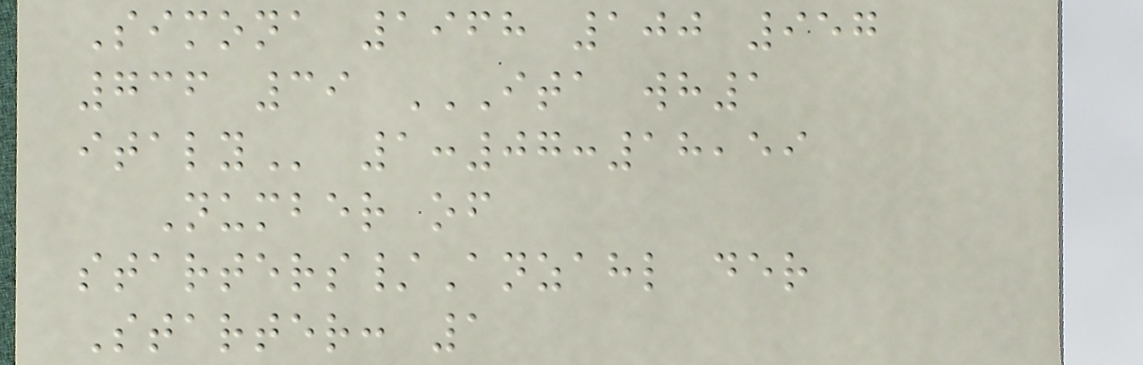Simona 1968 100 957
736 39 ITA WH1
ITALY 1:07:18,59
Number of
starters/Anzahl der
Starter: 1
